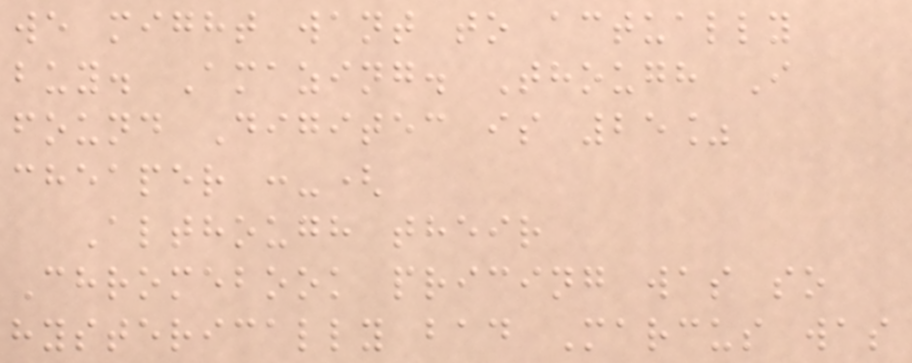we might want to actually
buy. Amazing. Though I
found Digitec is 25%
cheaper :-(
Although their
Chromebook pricing was so
hysterically bad Marcus was
